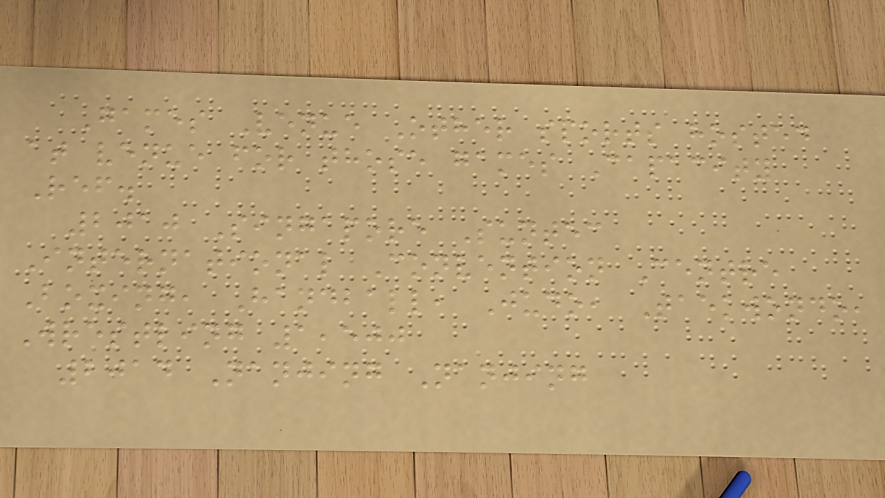Games Venue Other sports hosted
at venue for those games Capacity
Ref.
2010 Singapore Suntec
International Convention Centre
Boxing, Handball, Judo, Taekwondo,
Wrestling 1,500
2014 Nanjing Nanjing
